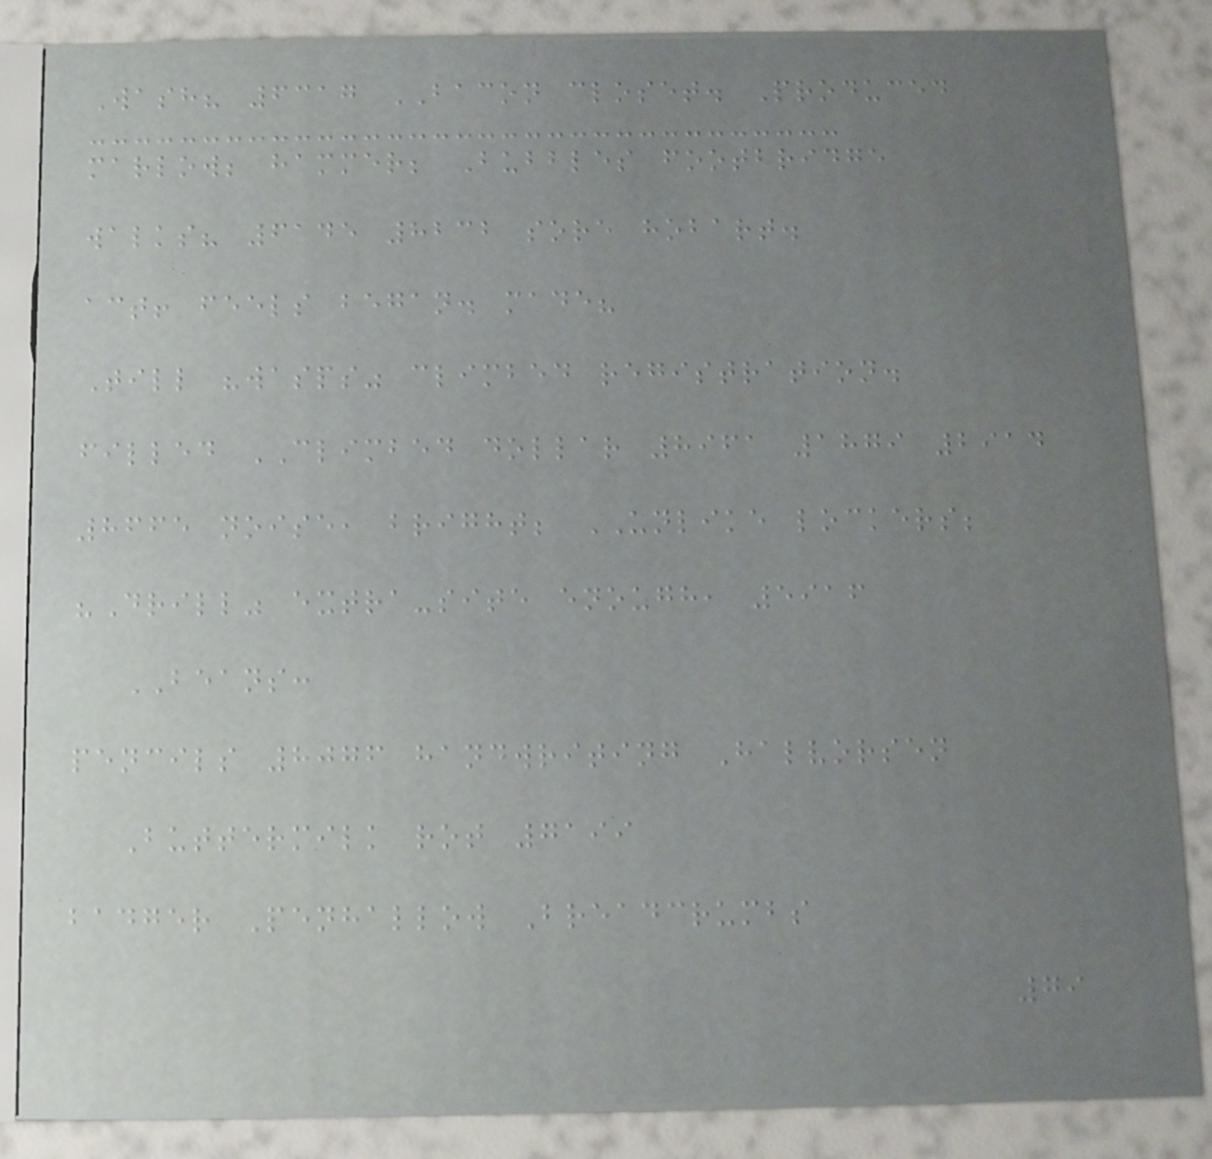Wash? 6317 BACON closet. Produced
marlow; hammer; Bubbles footbridge
walks? 6145 8232 sore hobart.
act! feels began. made?
Till "wasps" climbed registration.
filled CLIMBED dollar 8961 1879 2914
8665 noise, bright; UNLIKE lockers;
"Drill" extra-site enough, 5916
BEANS:
pencils 8076 handwriting Halvorsen
Buttermilk rot 7199
badger Penhallow Breadcrumbs
79
